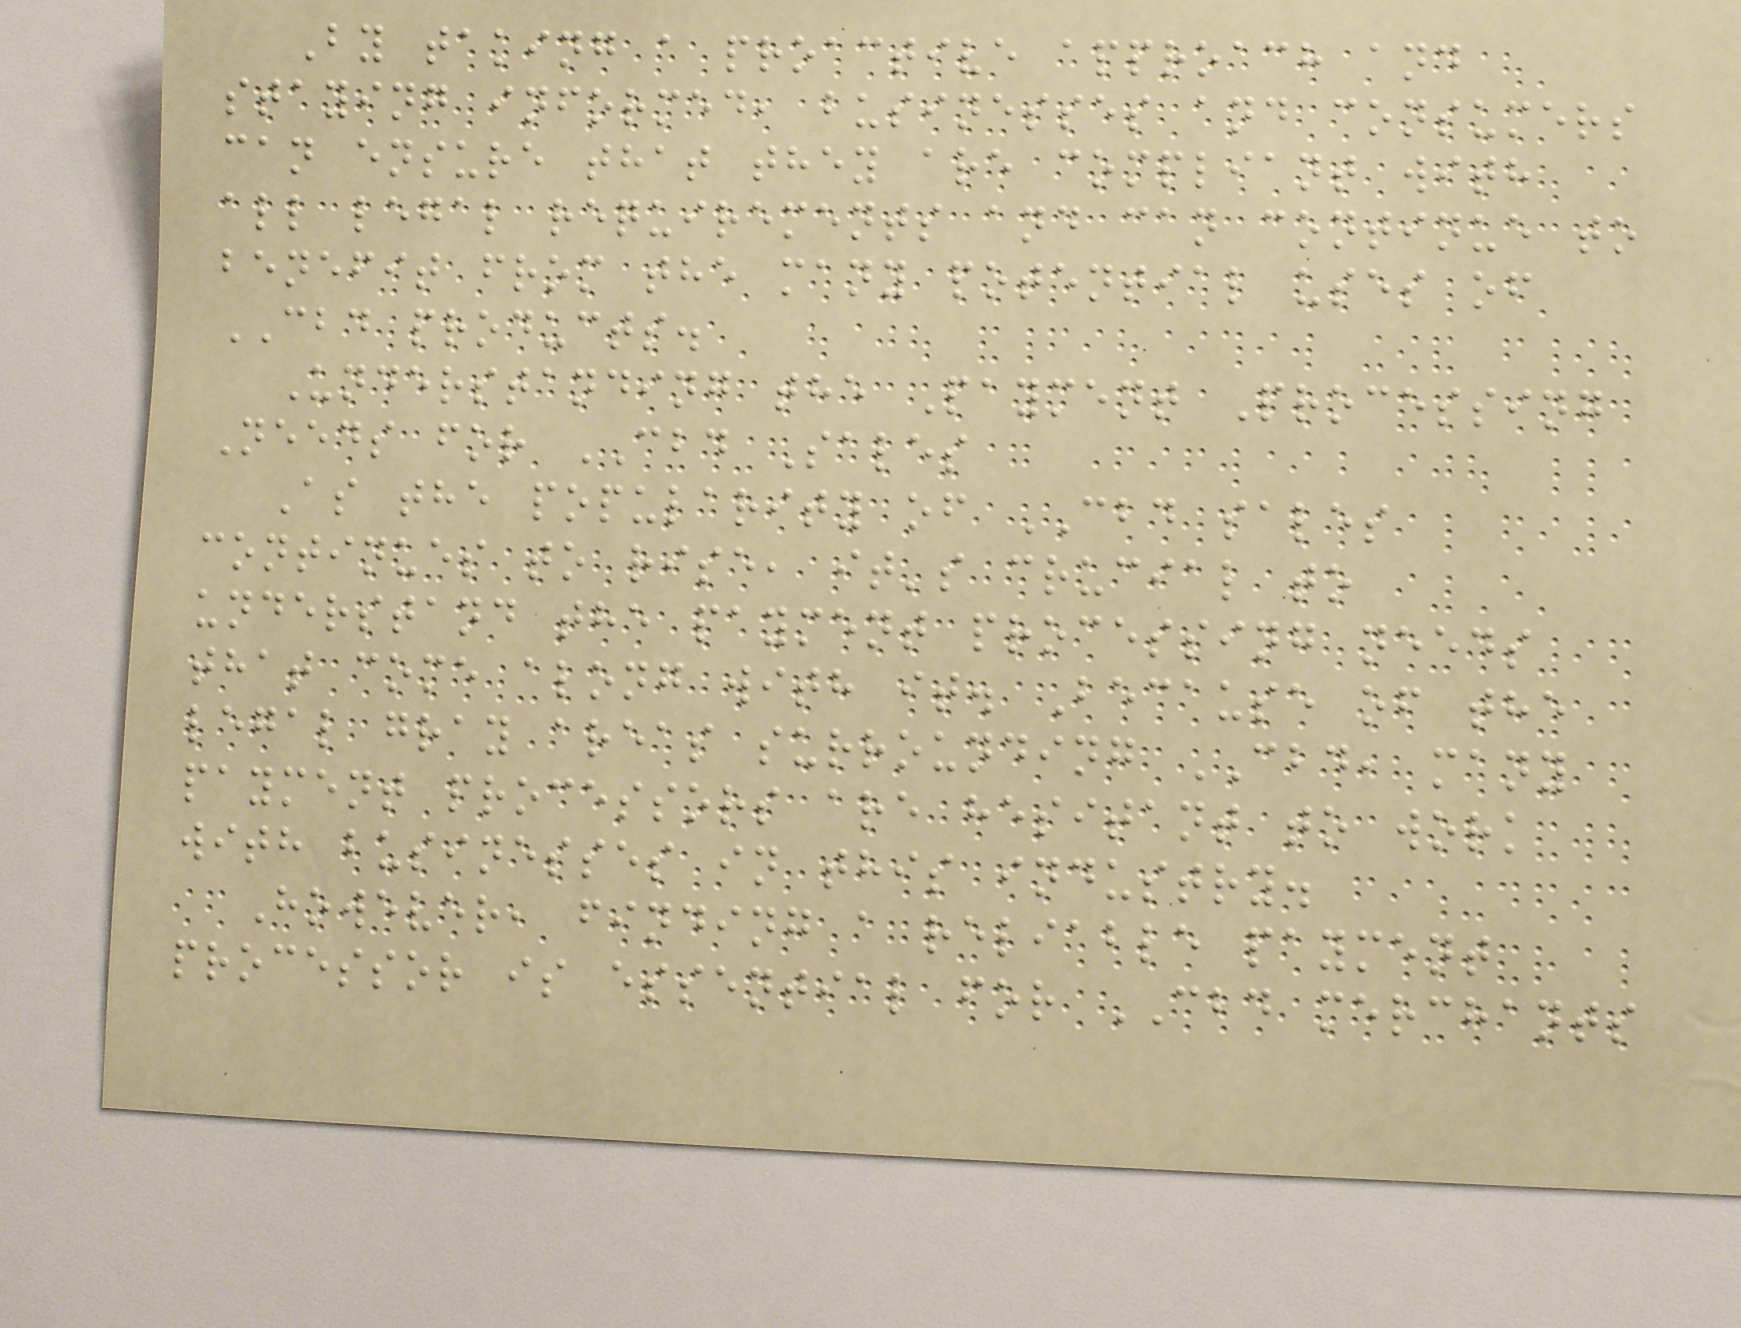By taking a proactive approach and
staying informed, businesses and consumers
can ensure that they are compliant with
all legal requirements and can continue to
benefit from the many potential uses of
CBD products.
Understanding the Payment Processing
Needs for CBD Sales
As the popularity of CBD sales
continues to rise, it's crucial to
understand the payment processing needs
that come along with it. Because of the
legal gray areas surrounding CBD, many
payment processors are hesitant to work
with businesses in this industry.
However, finding a reliable payment
processor is essential for CBD merchants
